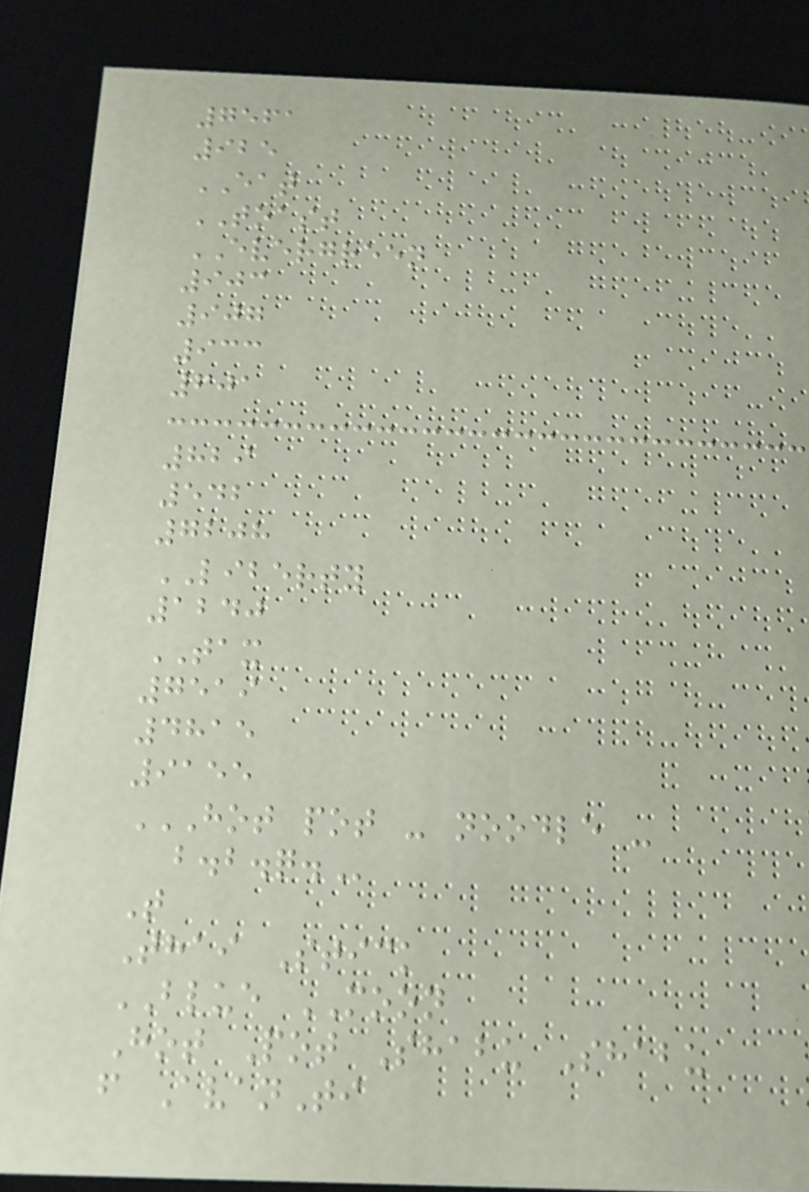7561
925
EAT
TOAST
EVERGREEN
903
907
933
601
829
542
7208
LIBERTY
1240
TAX
7519
4815
9155
HOT POT - NOODLE -
B.B.Q.
T
Thai Stick
BLUE MOON
Hot Pot Shabu Shabu
f AvanTi
